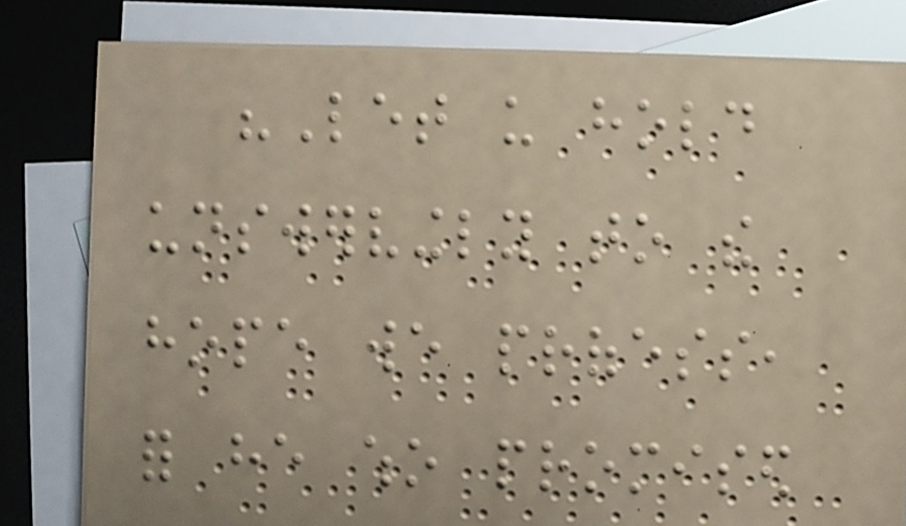"Let us hold
unswervingly to the
hope we profess,
for he who promised
